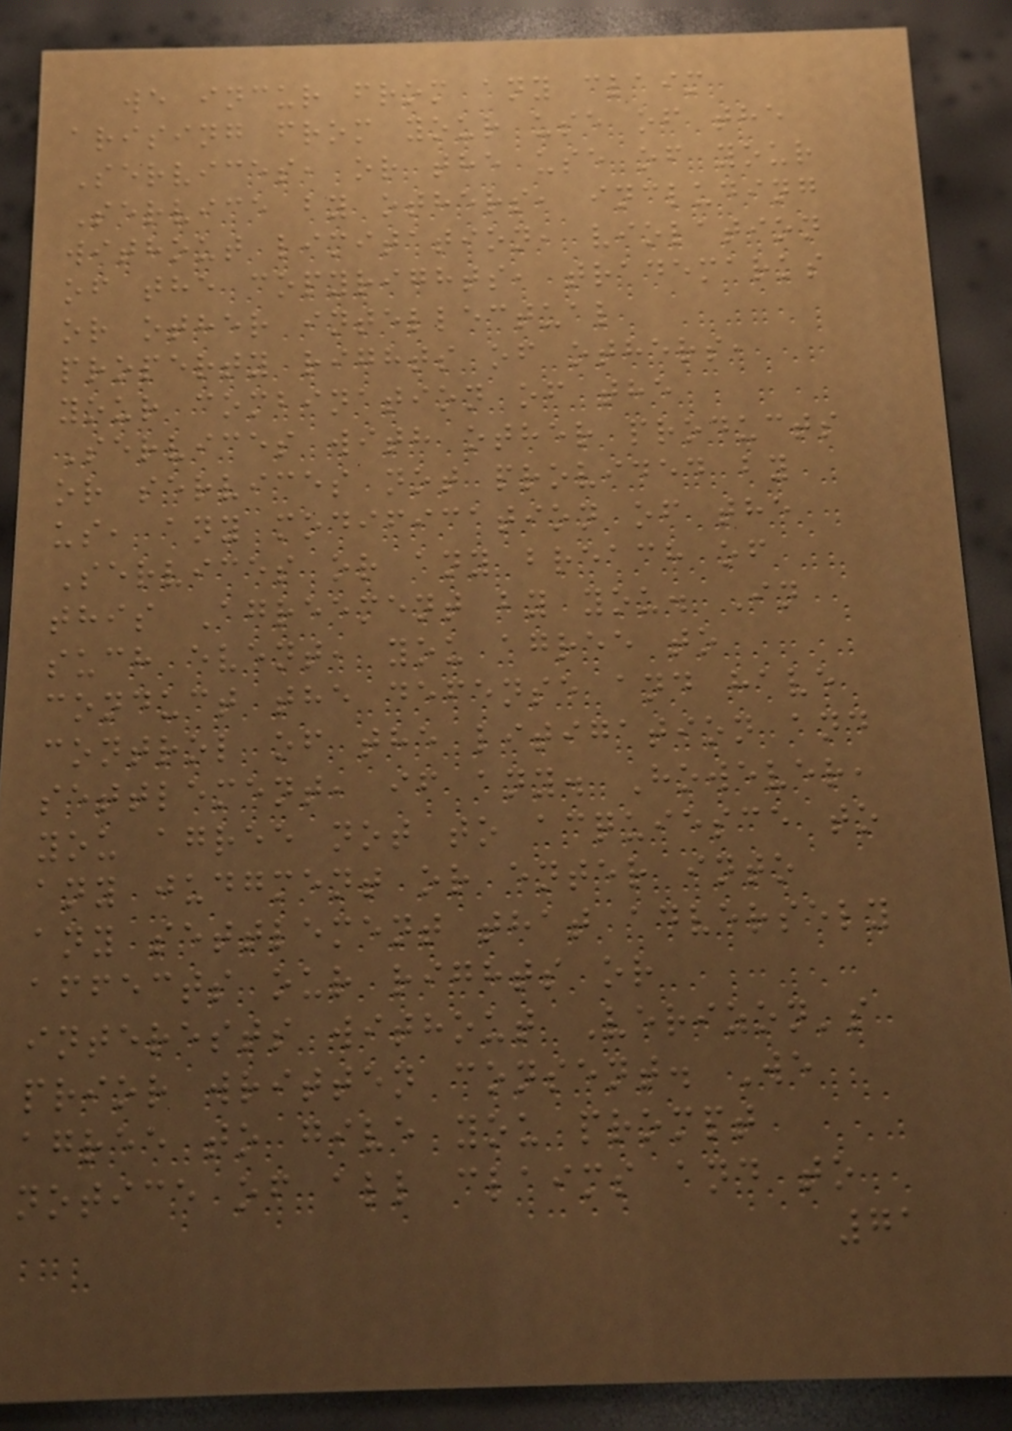we incur from any claim
arising from your use of the
Services, or the use of your
Service by others, including
without limitation, violation
of the copyrights, trademarks
or other intellectual
property rights of others,
your combination of the
Services with other products
or services not provided by
us, any modification of the
Services or any breach of
this Agreement by you. In
such event, you agree to
conduct the defense and have
control of the litigation and
settlement, if any. However,
you agree not to acquiesce to
any judgment or enter into
any settlement that adversely
affects our rights or
interests without Verizon's
prior written consent. We
agree to give you prompt
notice of all claims and to
71
